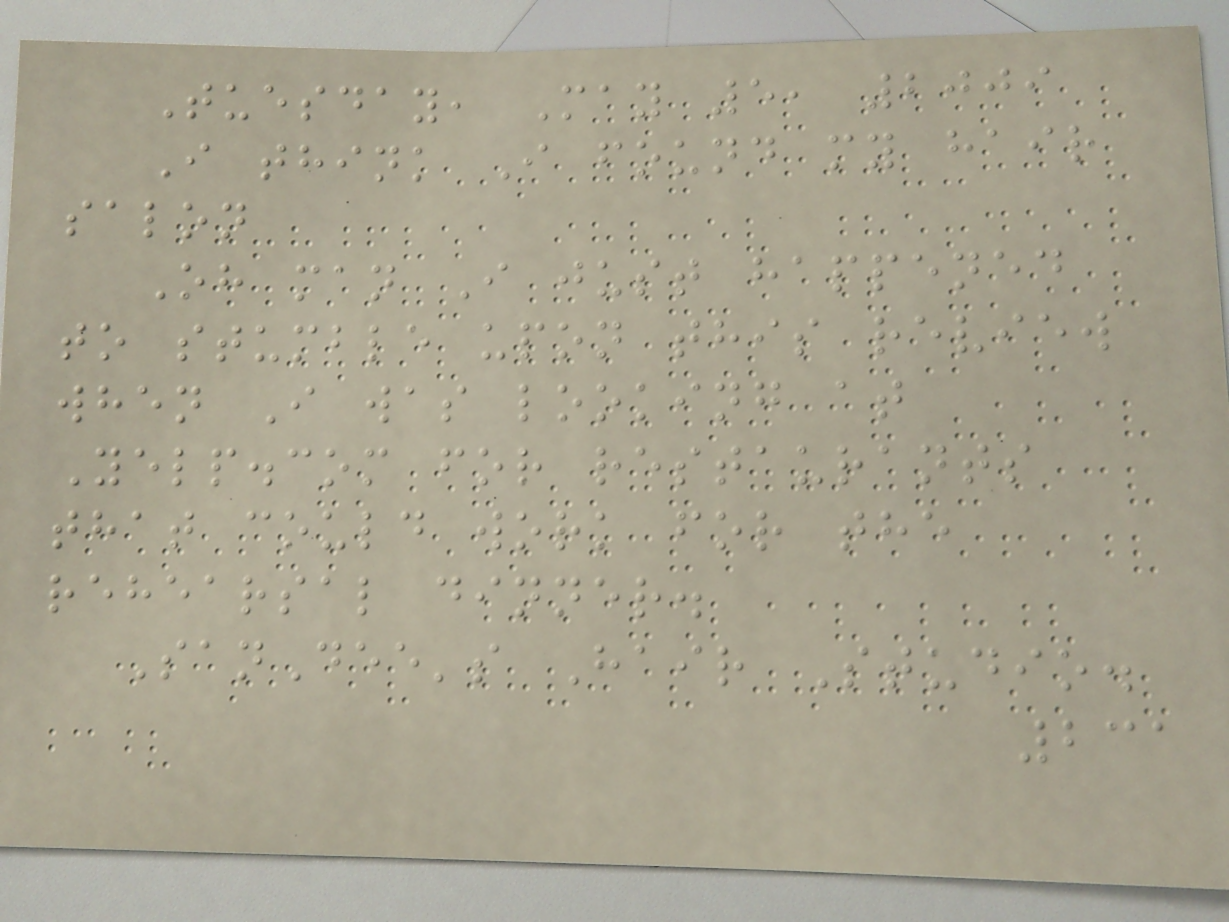Tuesday, May 5, 2009
I think I found my hair
salon
Oh man I just happened
to stumble upon this review
when I was looking at
Yelp.com for restaurants
that could work for the
rehearsal dinner.
SanDee's Hair Studio.
231
